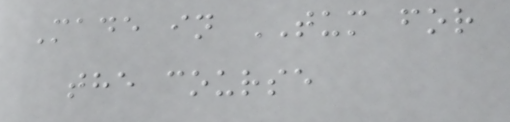Made in TUM for
the course
